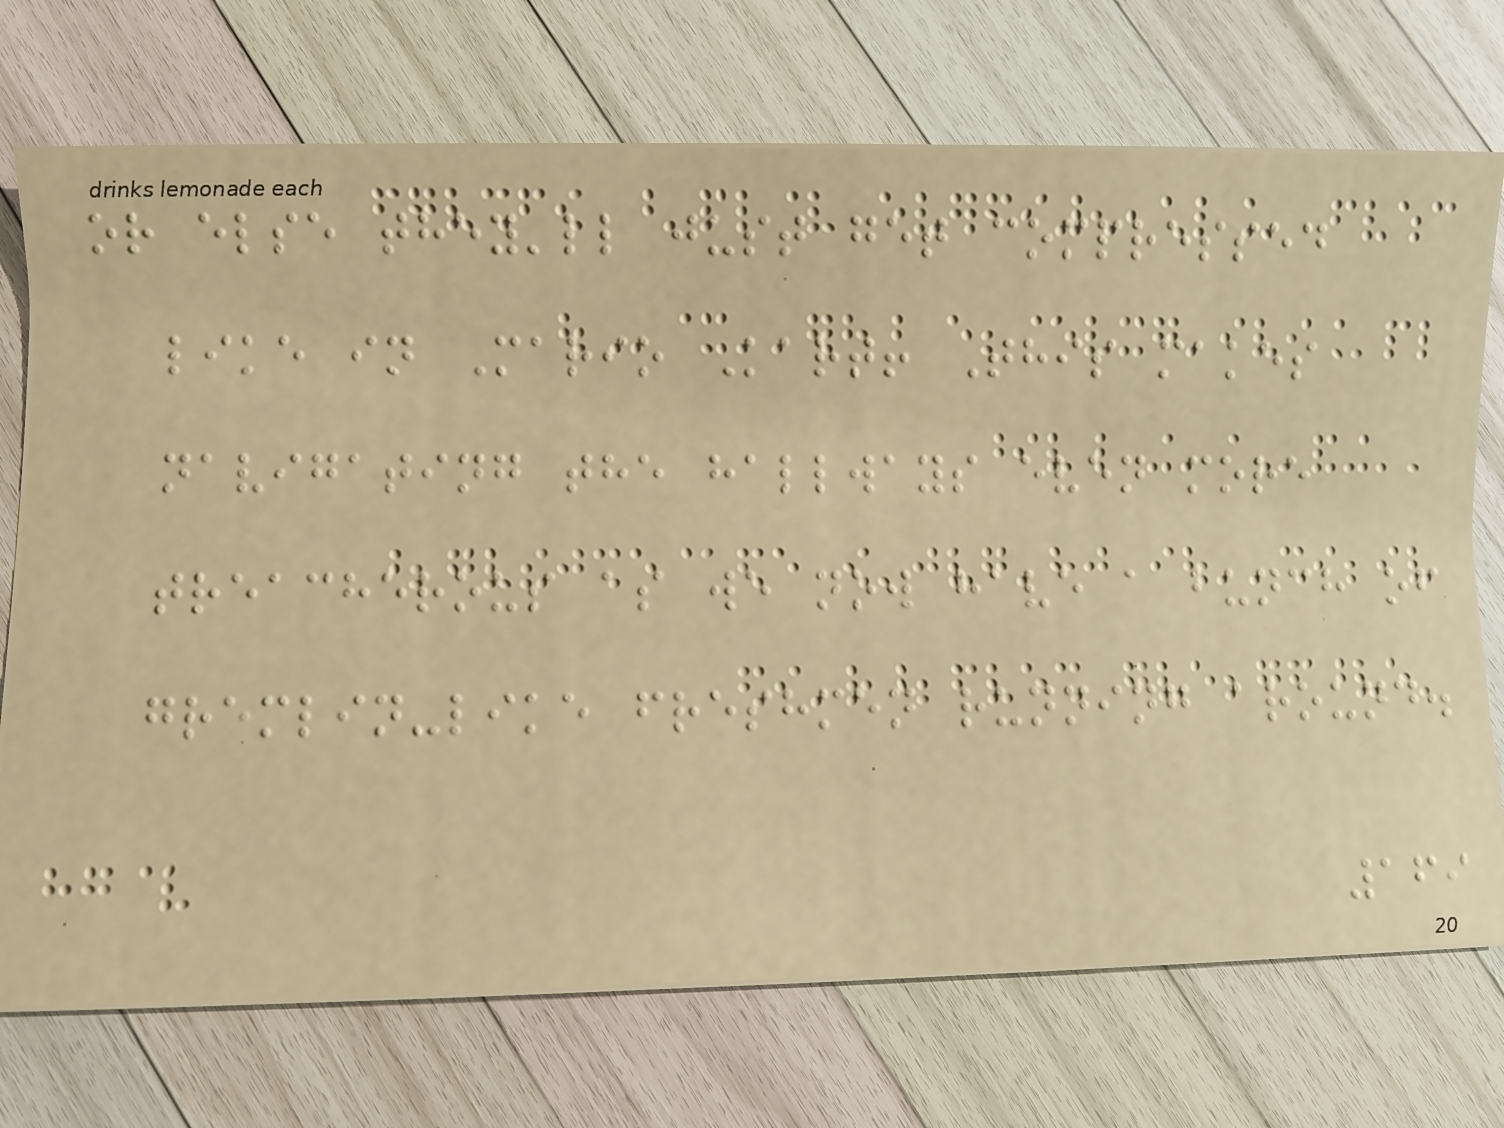or else they'll just get compressed
like in Mario Kart! This makes
navigating the hallways even more
treacherous as we now have a bunch of
gremlin-like freshmen running around.
169
